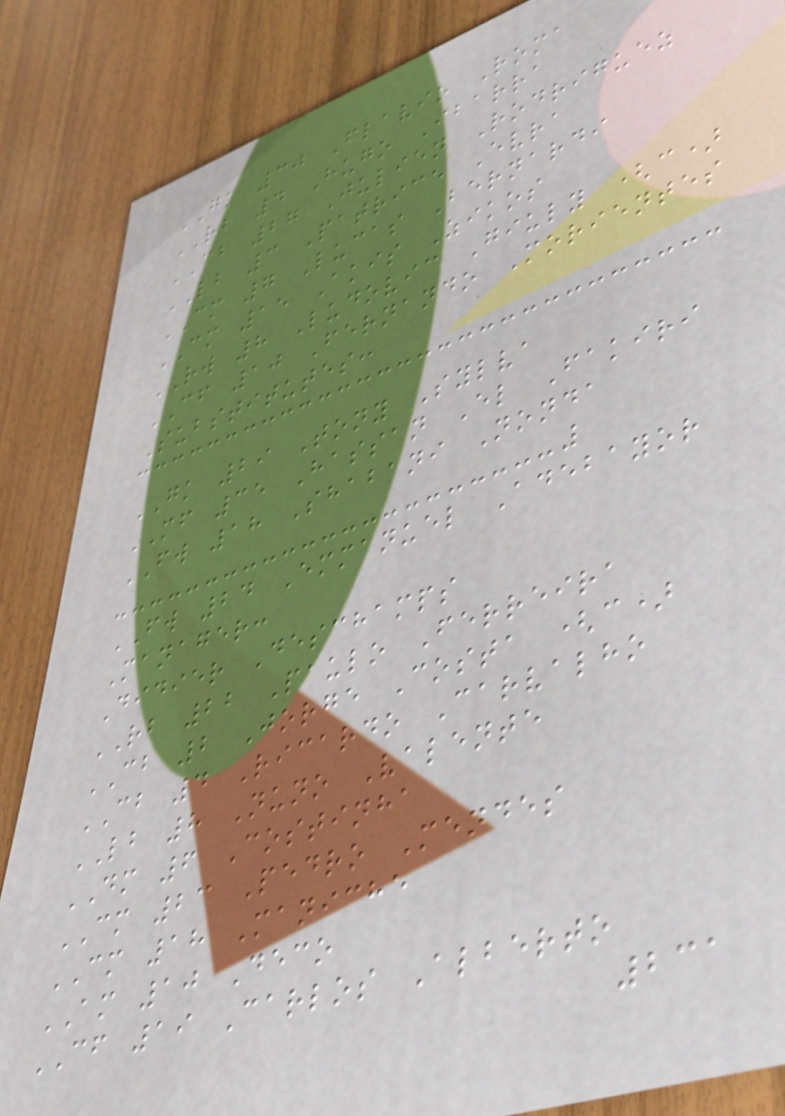GK 30 Flavio Roma
RB 4 Hugo Ibarra
CB 27 Julien Rodriguez
LB 3 Patrice Evra
CM 7 Lucas Bernardi
CM 15 Akis Zikos
RW 8 Ludovic Giuly (c)
CF 10 Fernando Morientes
Substitutes:
GK 29 Tony Sylva
MF 35 Hassan El Fakiri
FW 18 Shabani Nonda
FW 24 Emmanuel Adebayor
Manager:
Didier Deschamps
RB 22 Paulo Ferreira
CB 2 Jorge Costa (c)
CB 4 Ricardo Carvalho
LB 8 Nuno Valente
DM 6 Costinha
CM 23 Pedro Mendes
CM 18 Maniche
AM 10 Deco
CF 19 Carlos Alberto
231
